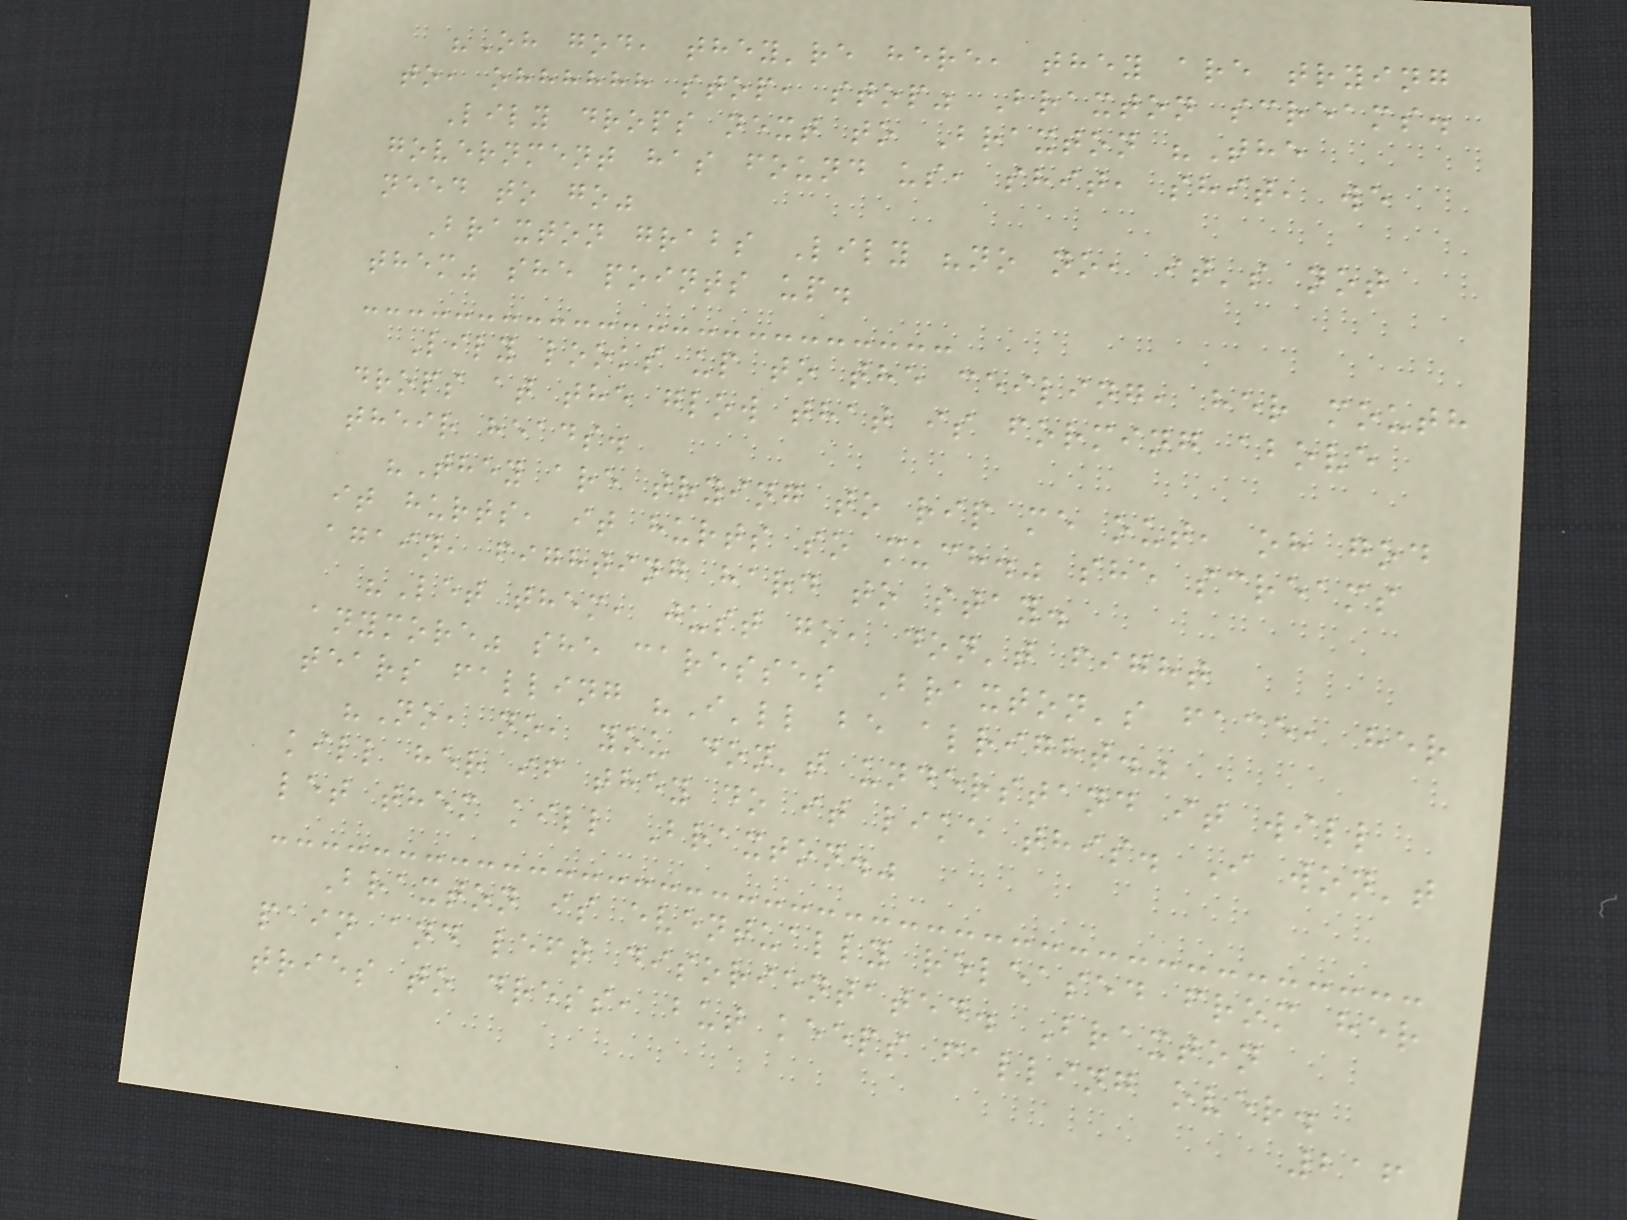"Oh god, they're here, they are trying
to, ohhhhhh stop, stop" Braxton screams.
Lily drops next to Braxton "The
government has found us, shit, shit, we
need to go"
Braxton grabs Lily "no no, it's not
them" she points up.
Lily looks up to the ceiling, her mouth
drops at the glow that is forming above
their heads.
"They are trying to rip me out, oh god
it hurts, it hurts so much." she screams
again, fighting hard to stay.
"Let them, just go, don't fight
anymore" she caresses Braxton's face, her
tears falling "I'll be alright."
"No, no, you don't understand it will
kill her if they do it like this. I won't
let them kill Braxton."
Braxton is eventually released from her
pain and left disorientated. Braxton
tries to dress, but keeps falling over.
216
